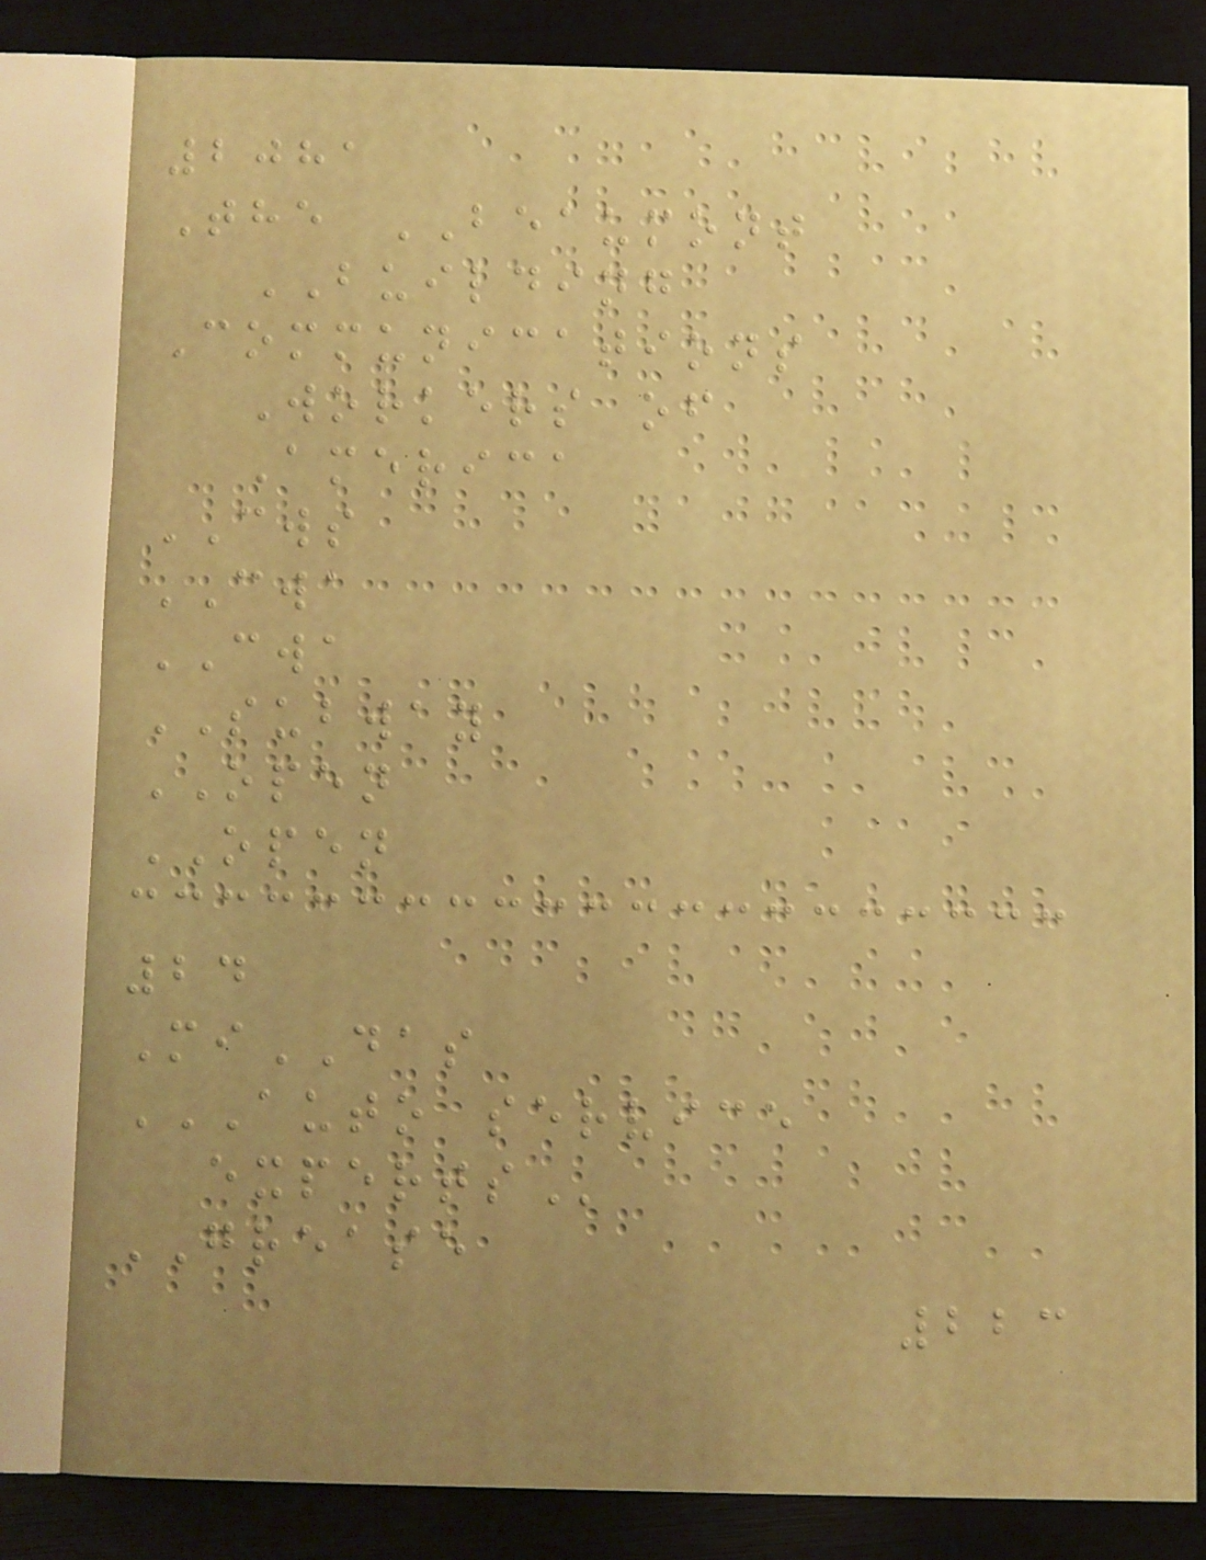2081
The BEAUMONT
BUILDING
Communications
Workers of
America
CWS
CWA
CWA
SUBWAY
OPEN
OPEN
24
MiDAS
AUTO SERVICE
EXPERTS
GREASE
223
